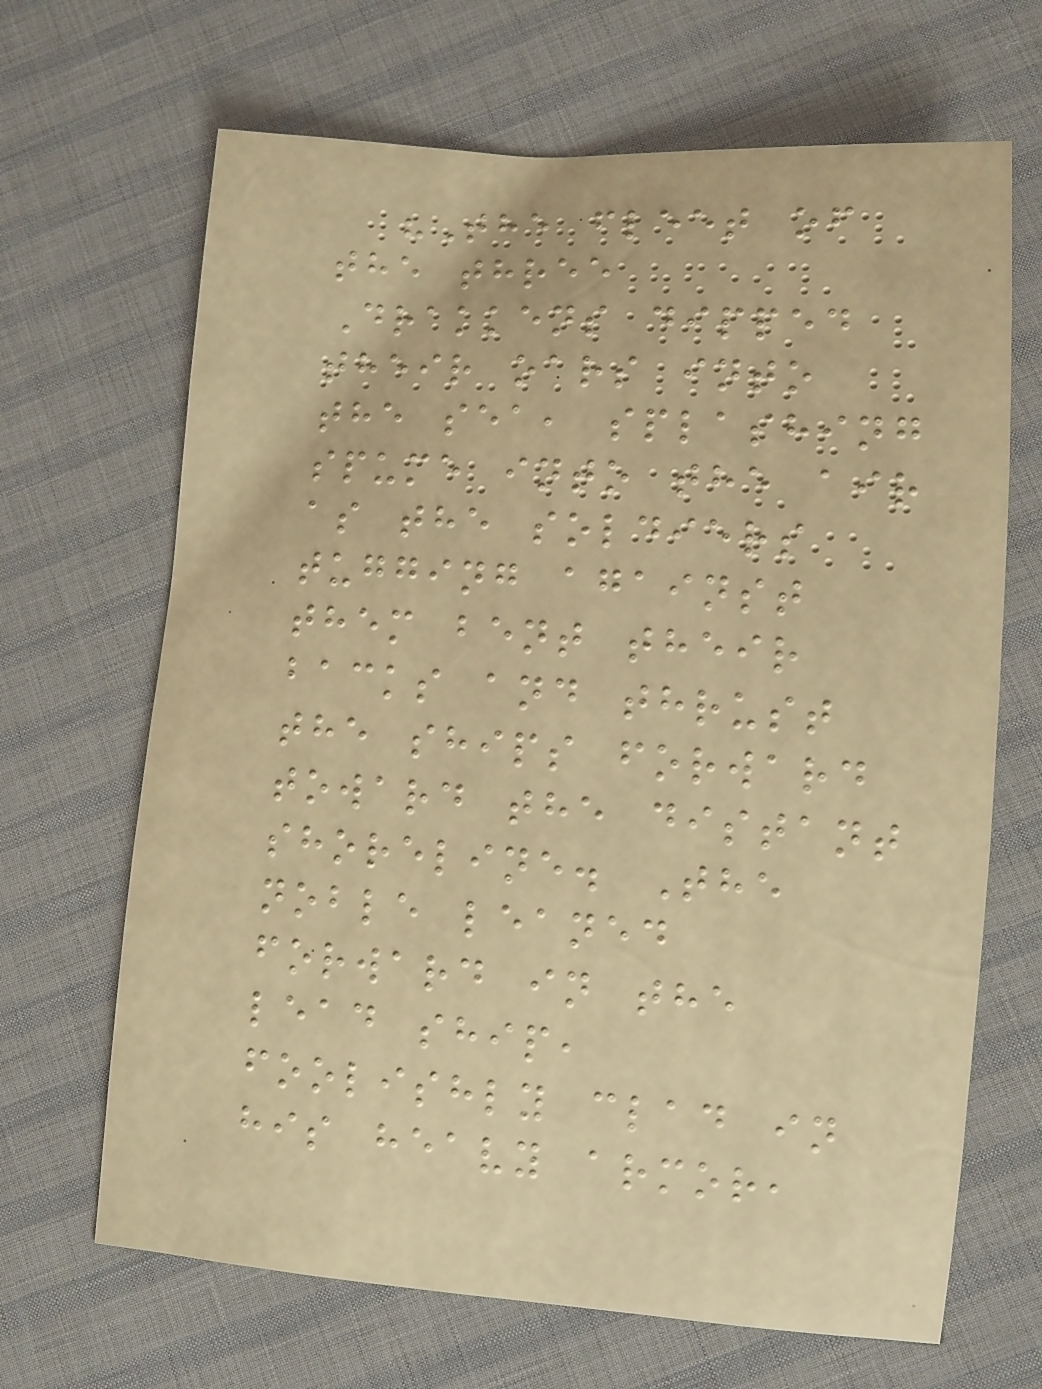"The fleet of
the three
Drakkens dipped
their oars into
the sea, splashing
spume into the air
as the soldiers
tugging against
them bent their
backs and thrust
the ships forward
toward the distant
shoreline. The
noble leaned
forward in the
lead ship,
foolishly clad in
his heavy armor,
